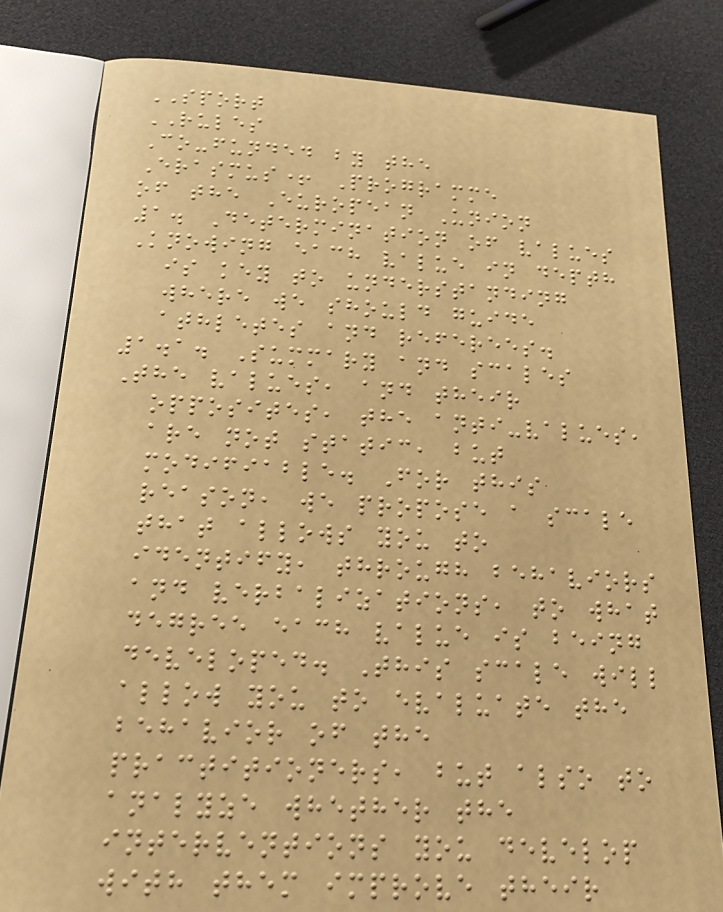SPORT
RULES
Co-funded by the
Erasmus+ Programme
of the European Union
1. Determination of values
Knowing each value in depth
is key to understanding
where we should guide
athletes and referees.
1.1. Summary and scales
The values, and their
opposites, the anti-values,
are not static, but
modifiable. For this
reason, we propose a scale
that allows you to
identify, through behaviors
and verbalizations, to what
degree each value is being
developed. This scale will
allow you to evaluate the
behavior of the
practitioners, but also to
analyze whether the
interventions you develop
with them improve their
